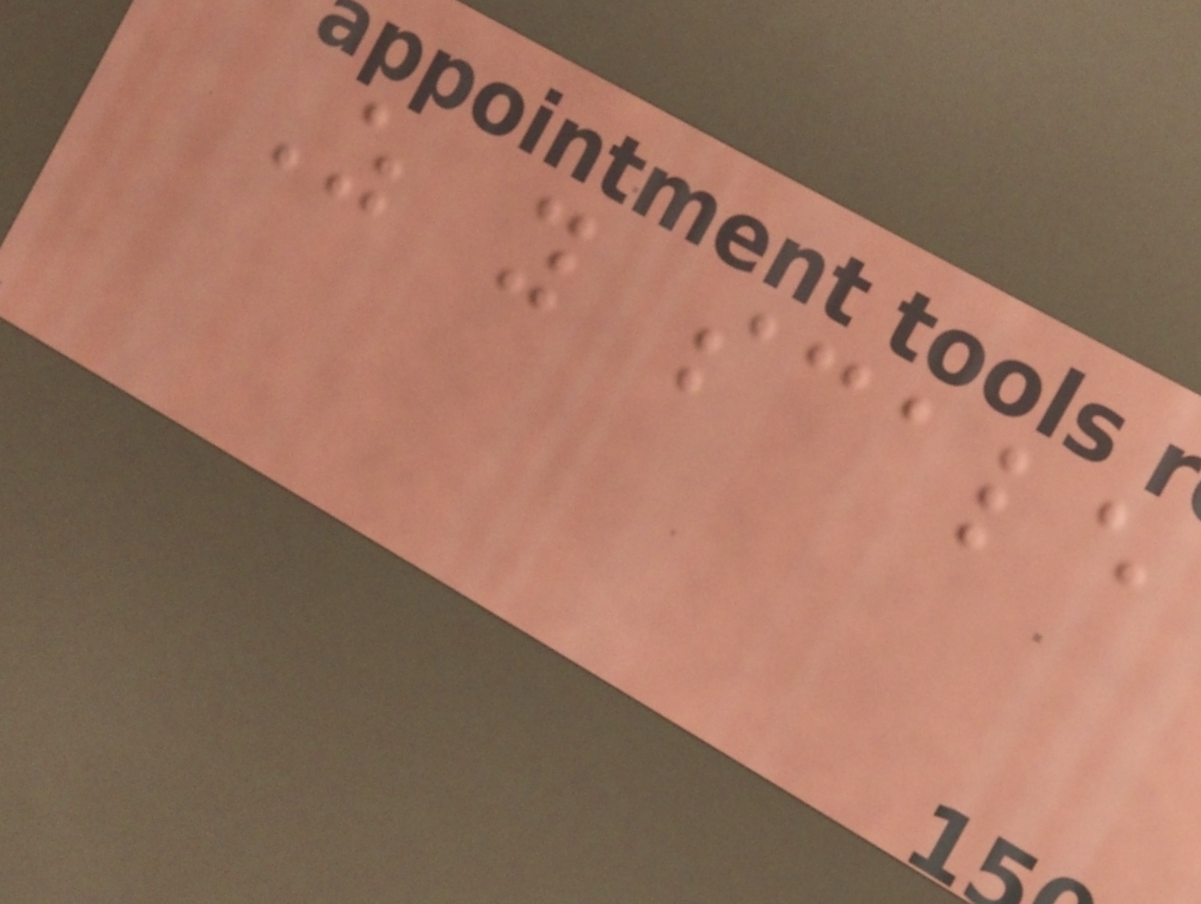As you scale
